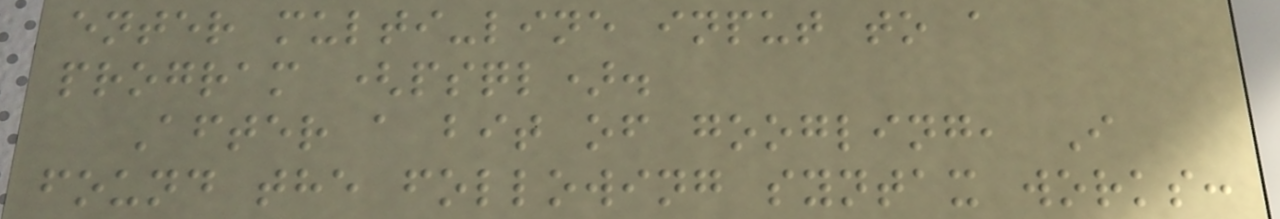enter multi-line input to a
program (psql).
After a bit of googling, I
found the following syntax works:
